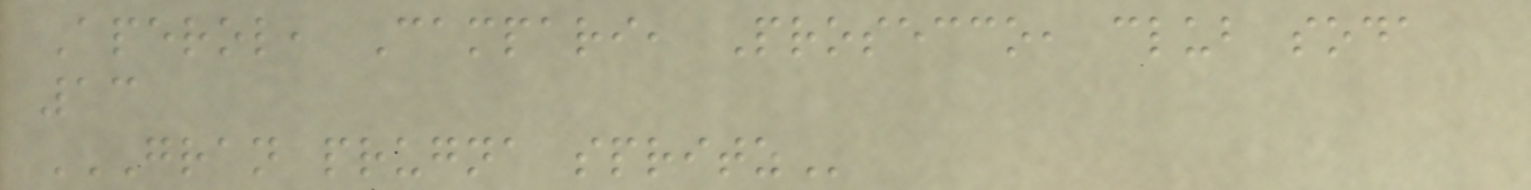Aperol, Campari, Prosecco, club soda
13
GRAN PRUGNA SPRITZ
